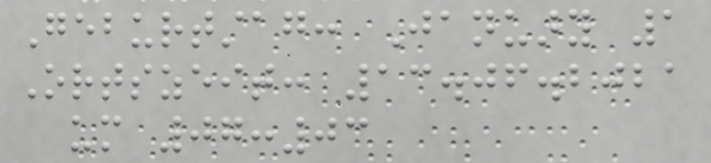Geburtstag: January 1
Ortszeit: 13.06.2021
um 07:03
